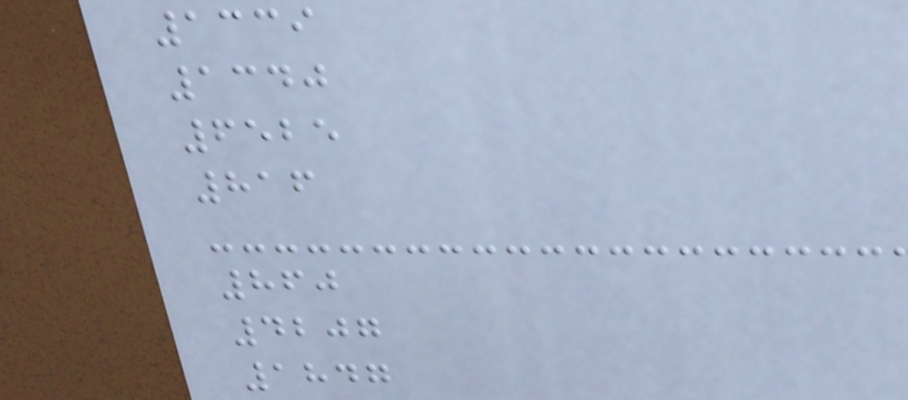1339
1340
6525
816
860
4207
1847
